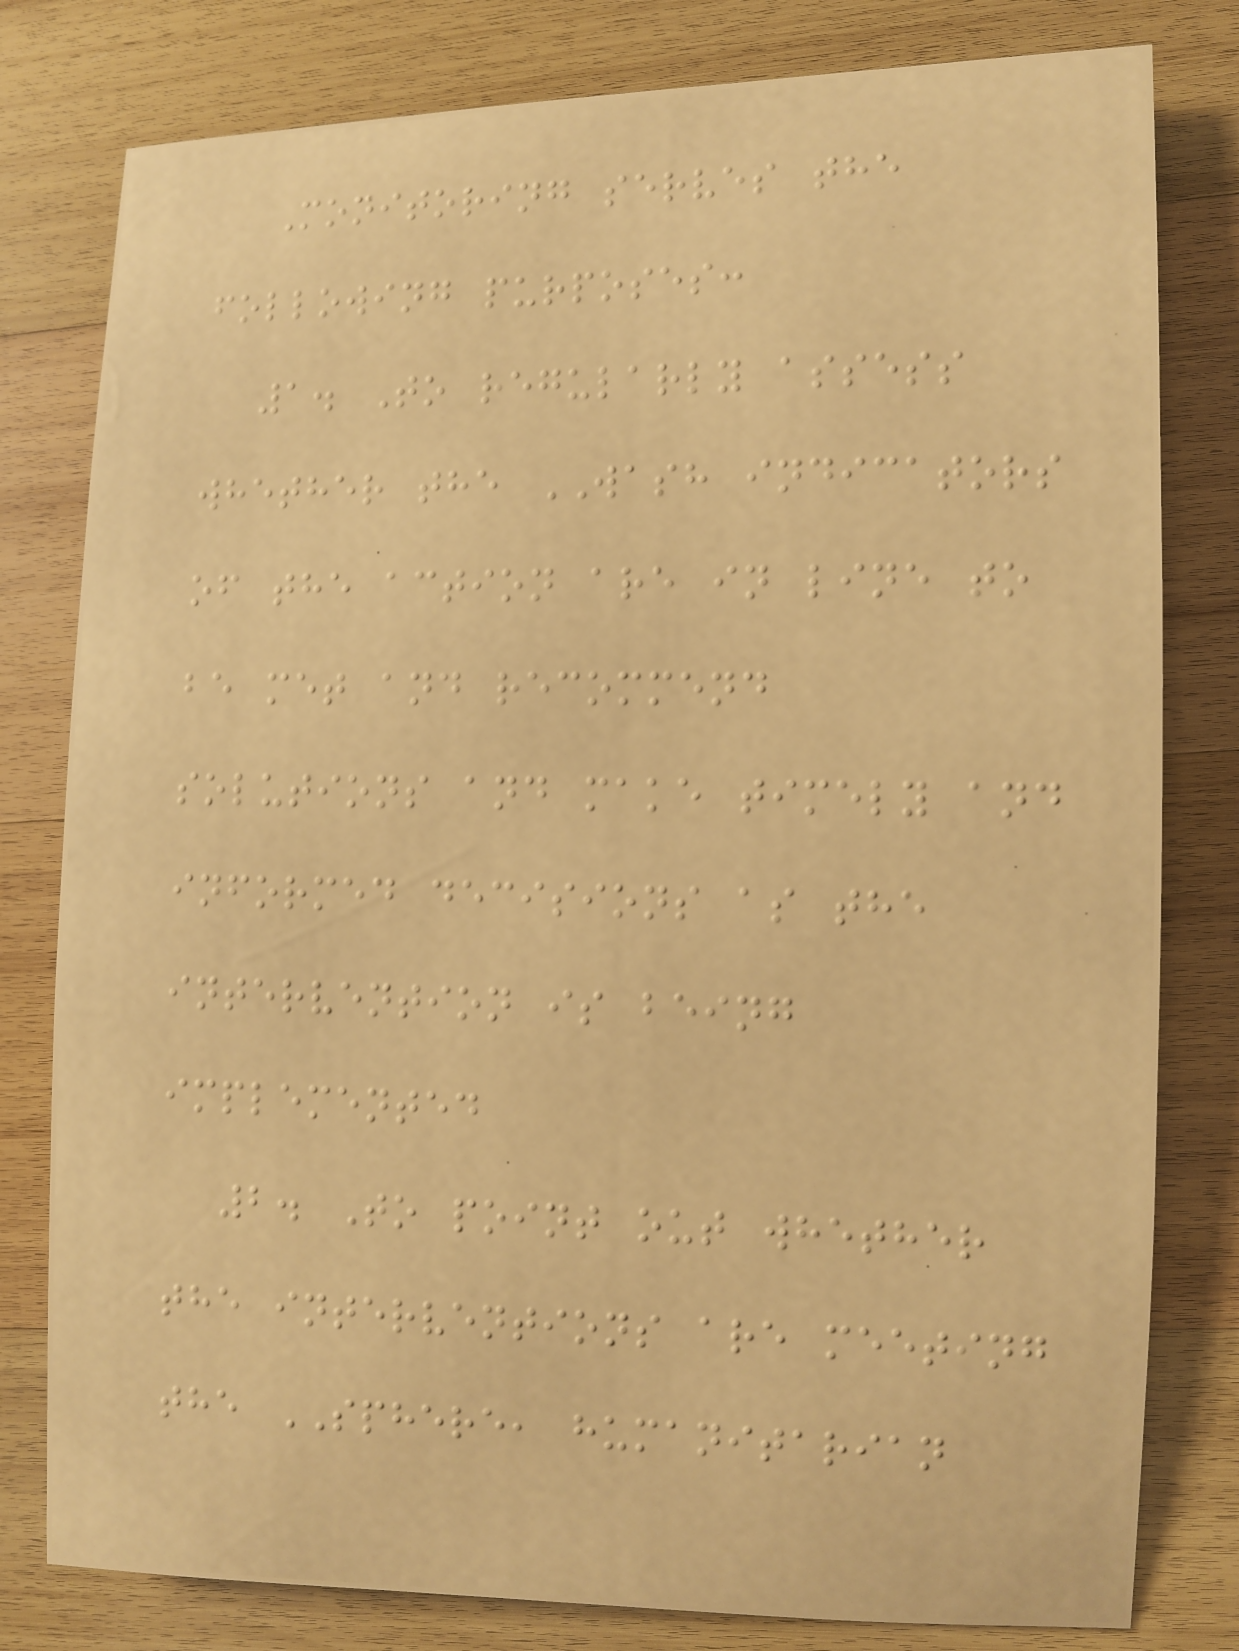Monitoring serves the
following purposes:
1. To regularly assess
whether the WASH indicators
of the action are in line to
be met and recommend
solutions and make timely and
informed decisions as the
intervention is being
implemented
2. To point out whether
the interventions are meeting
the SPHERE, humanitarian
